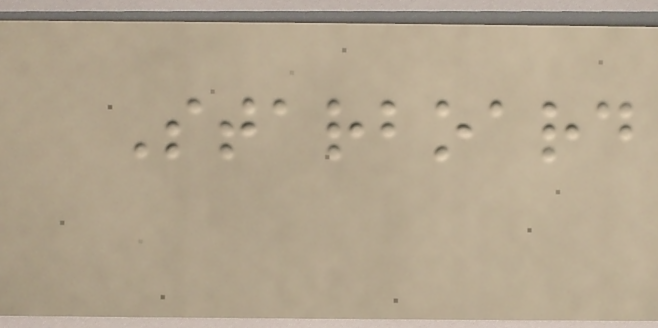Starboard
